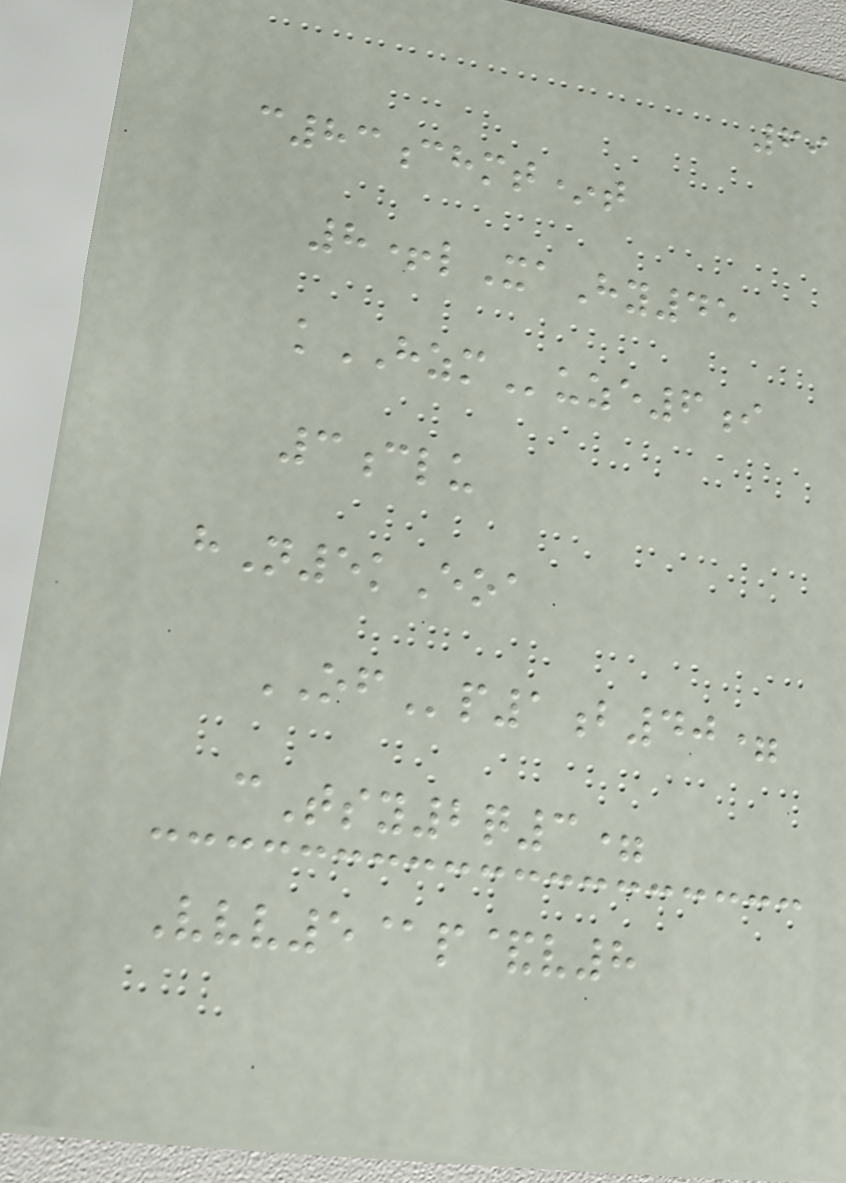69
c83chmt*t
8+lXaHy45
kHZMuze6i
3clu
hN5kEoa
OFp1b40=
cTsy2q3=
Vvv5@p&v8
